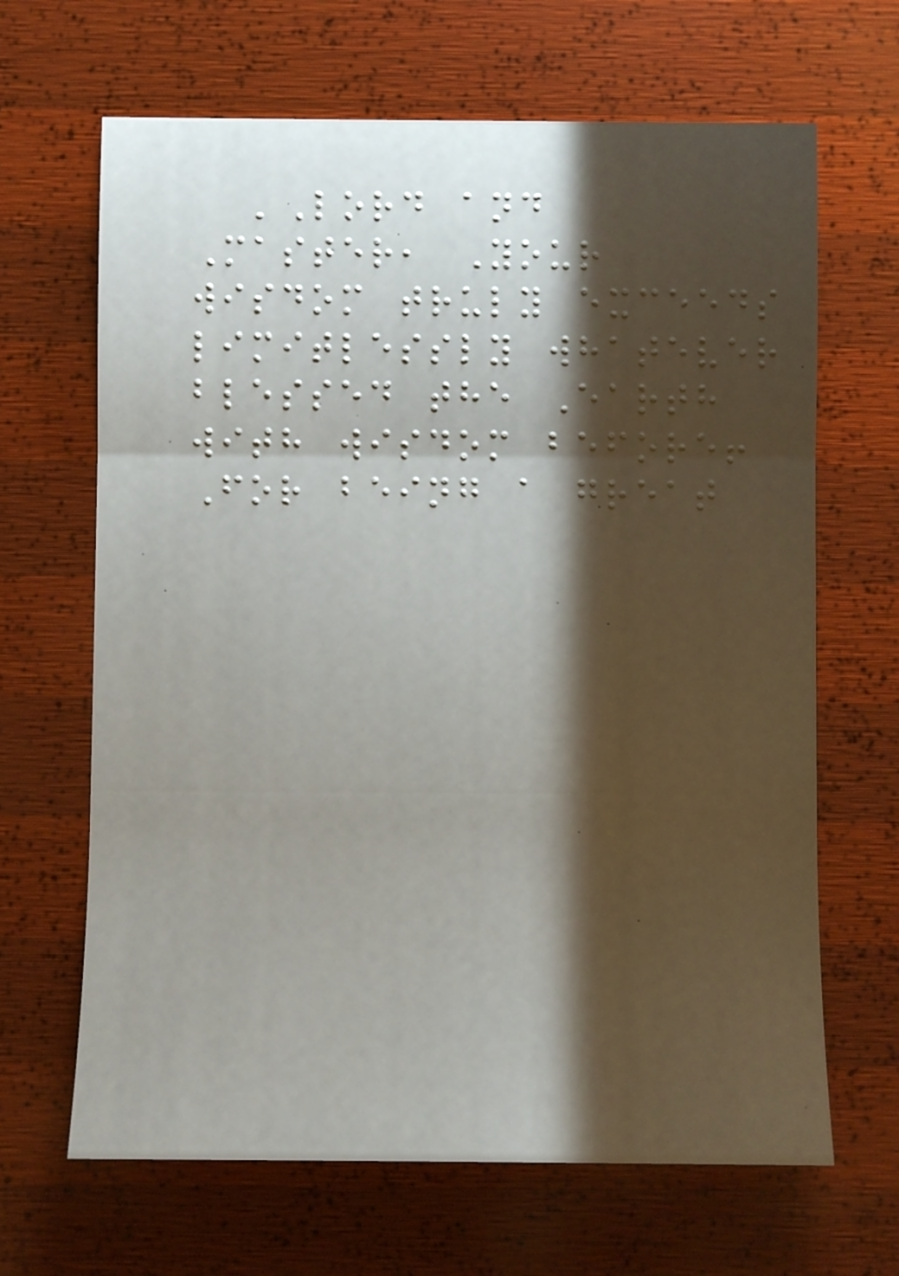'Lord and
Master, Your
wisdom truly exceeds
limitlessly whatever
blessed the Earth
with wisdom before!
For being a great
